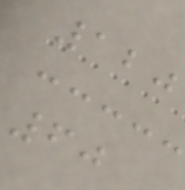120
60
